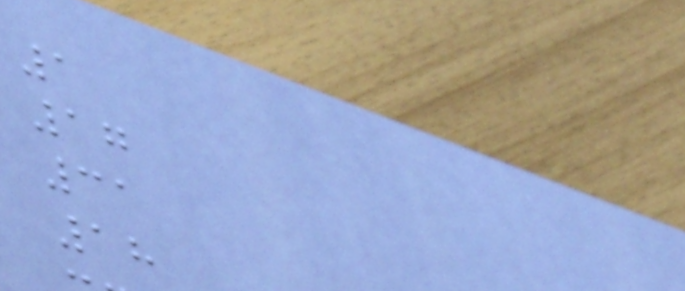1
17
31
18
